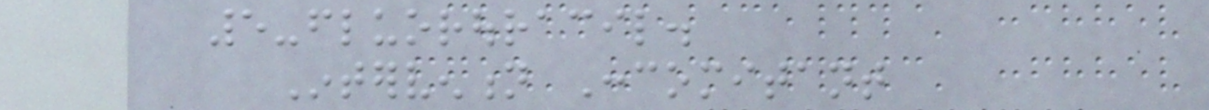5-fluorouracil.
Intervention Concomitant
